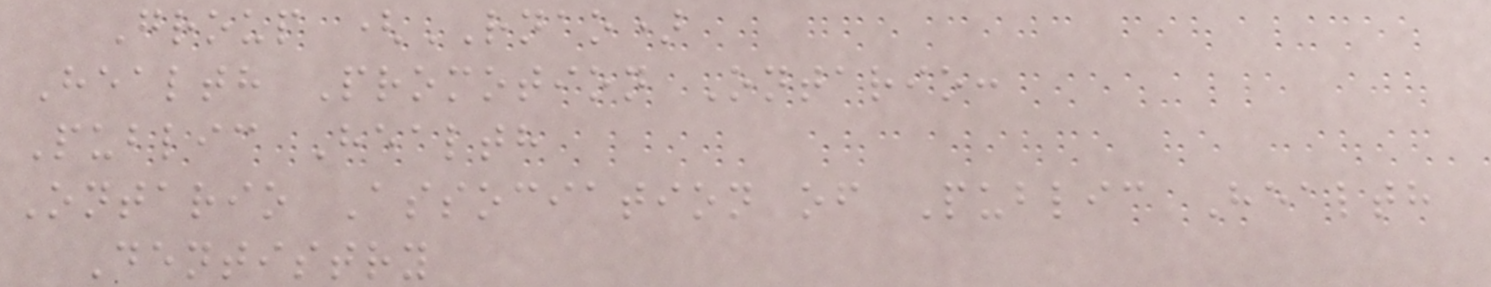Group (RNAO)
Health Promotion Ontario:
Public Health
Ontario Association of Public Health
Dentistry
